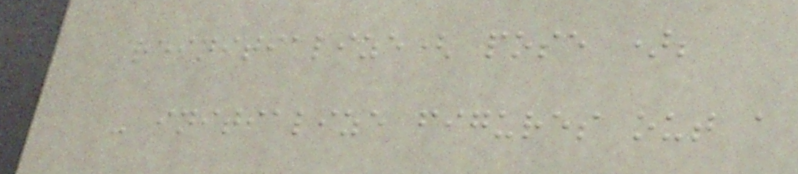reinitialize( pose );
- initialize figures out a
